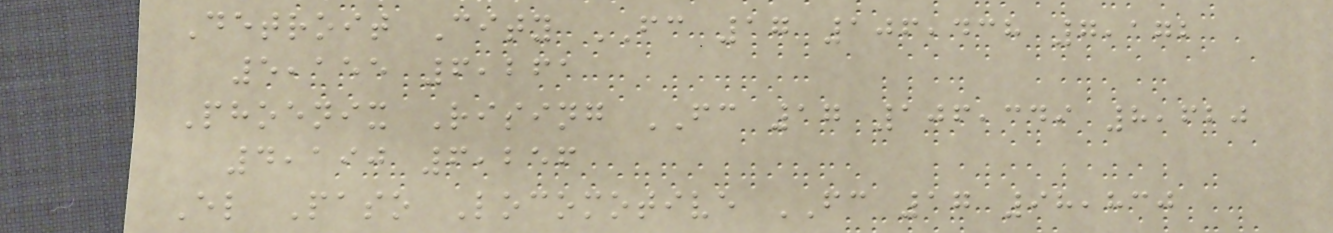Detroit City FC 17 106,438 7,172
5,155 6,261
Phoenix Rising FC 17 106,349 8,620
4,190 6,256
El Paso Locomotive FC 17 98,830
